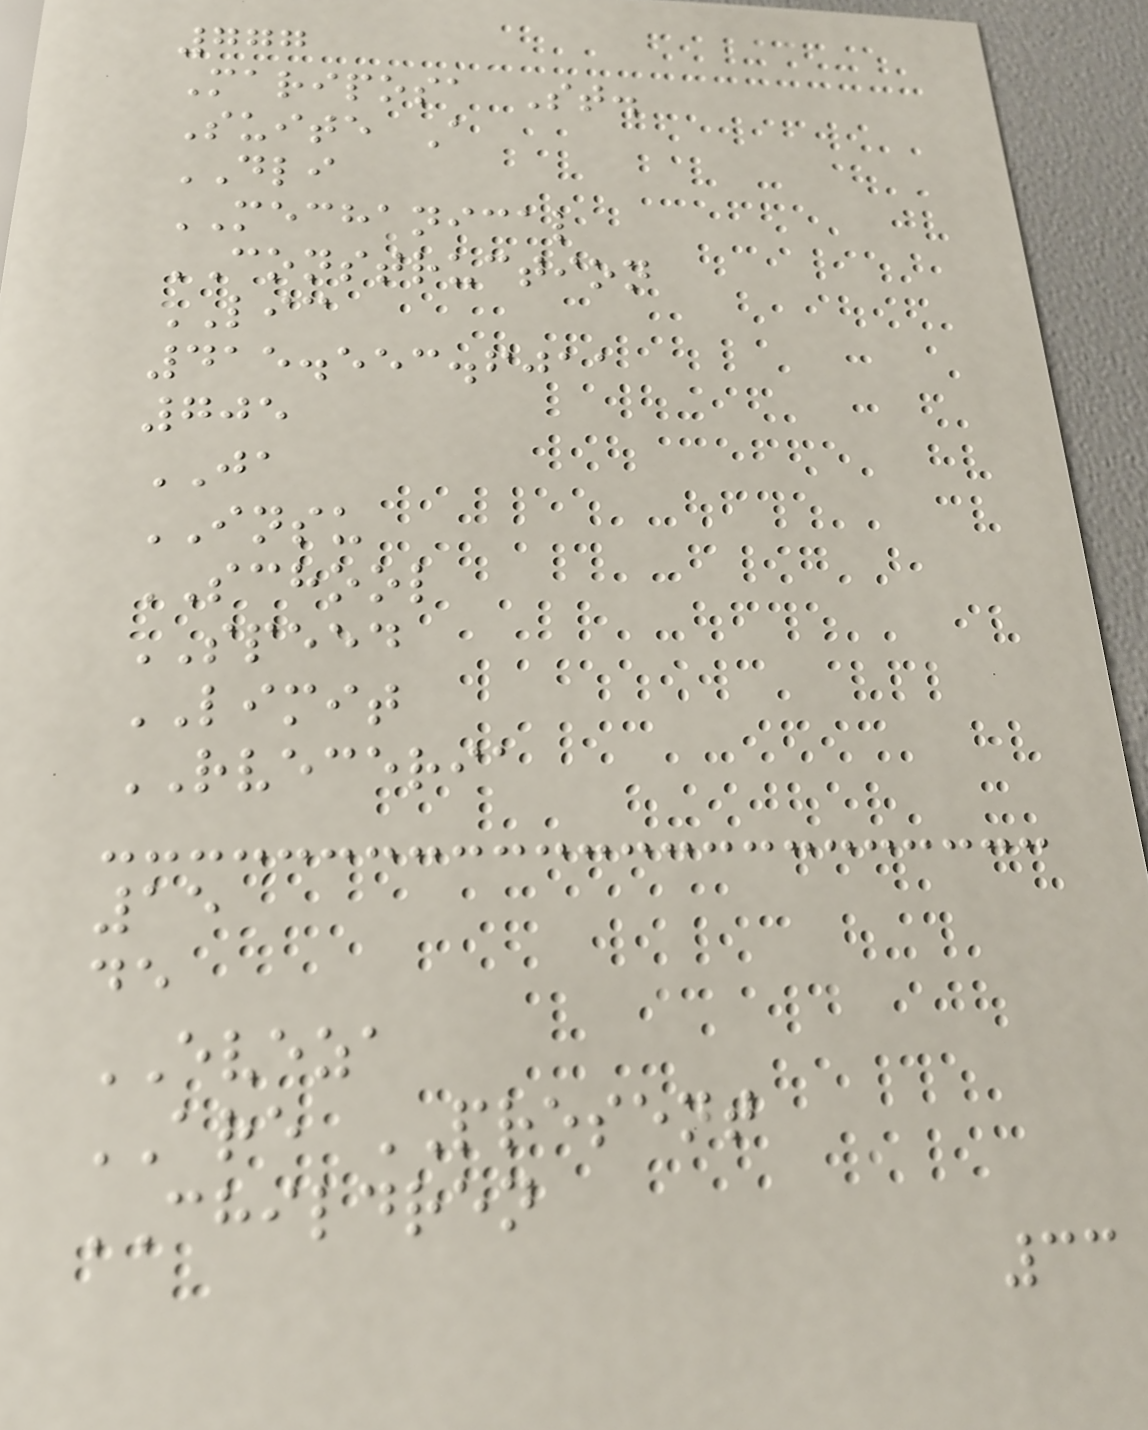777
Mariposa St.
Suite A
DLI
MECHANICAL
CONSTRUCTION
LIC
415.553.6011
705
JA
INSU
SCHOOL
SPEED
LIMIT
RVECERIA
15
de
EVEZA
ARE PRESENT
CHILDREN
33
